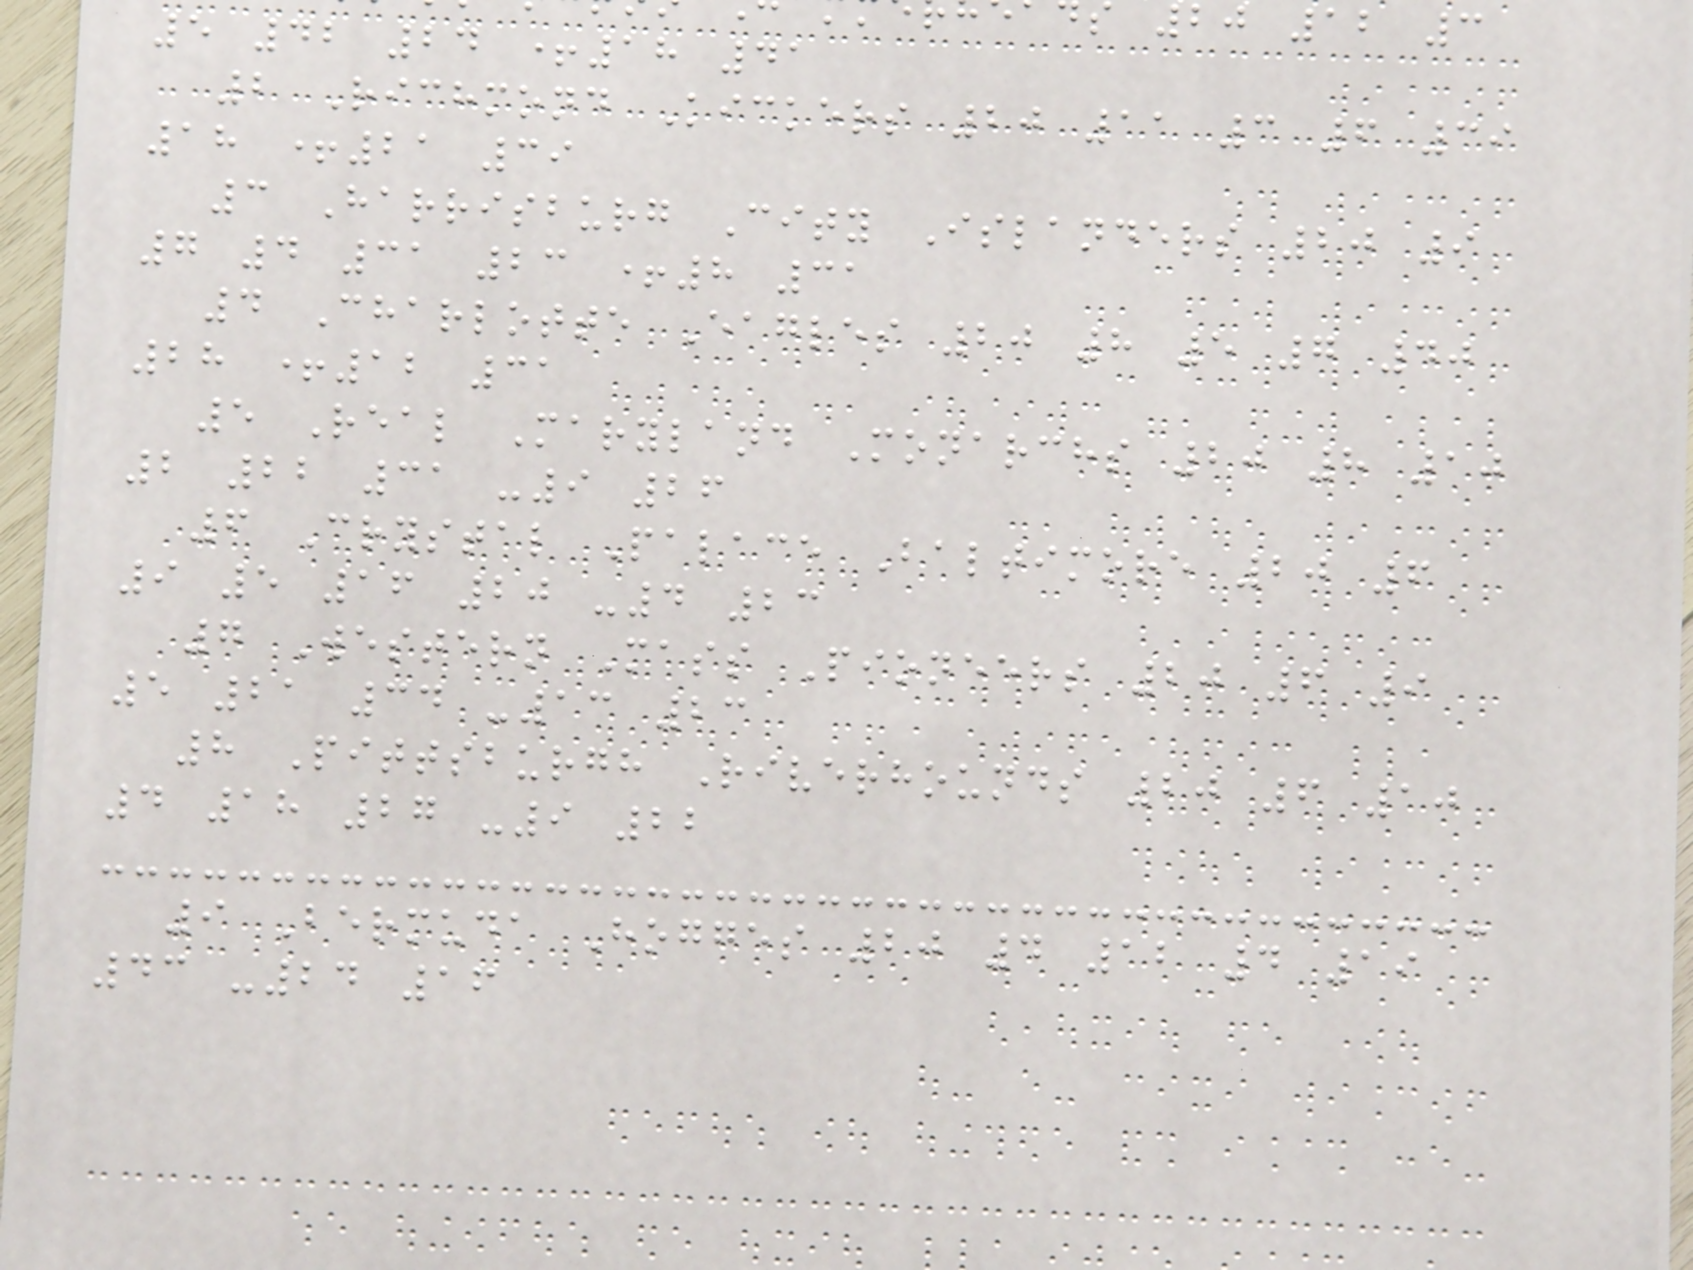20 12 3
5 42 24 +18 41
2 Richmond Kickers 20 11 3 6 39
18 +21 39
3 Harrisburg City Islanders 20 9
7 4 31 23 +8 31
4 Charlotte Eagles 20 8 5 7 40
28 +12 31
5 Real Maryland Monarchs 20 8 10
2 22 31 -9 26
6 Crystal Palace Baltimore 20 6
9 5 16 20 -4 23
7 Western Mass Pioneers 20 6 9
5 21 34 -13 23
8 Pittsburgh Riverhounds 20 6 10
4 18 27 -9 22
9 Bermuda Hogges 20 4 12 4 19
43 -24 16
